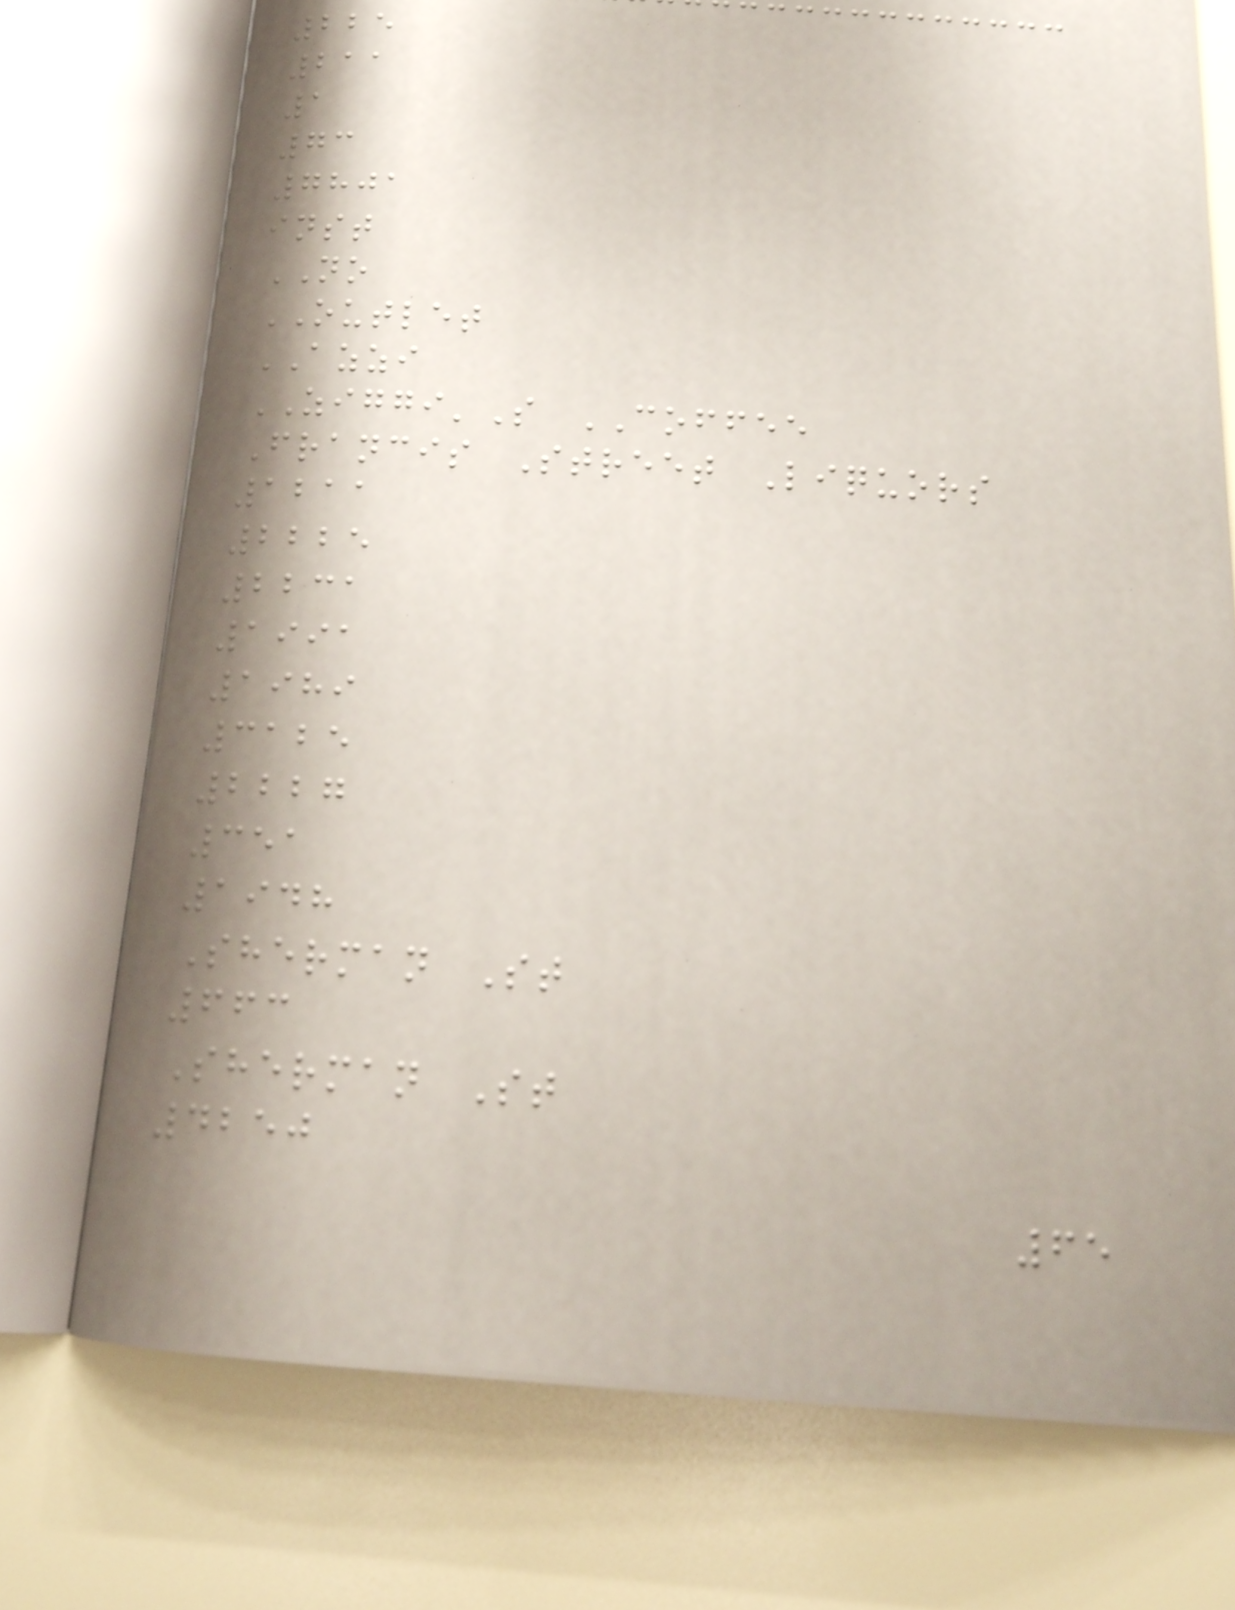225
211
1
73
7801
inst
NO
OUTLET
AZZI
ZIGGI'S COFFEE
Francis Street Liquors
1211
2225
2231
1991
1989
3125
2227
351
1948
Sherman St
663
Sherman St
4250
65
